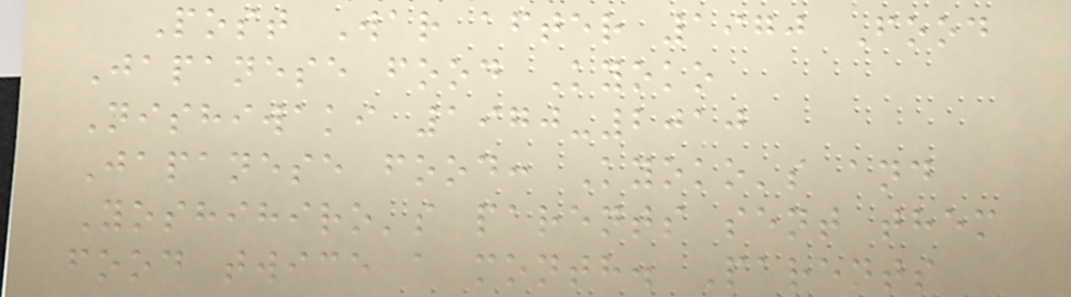Post War after 1970 Food
Japanese food Kyoko
Nishiwaki 1970-2010
Japanese food: Kyoko's and
Yoshihiro's parents sent them
food twice a month. Parents
